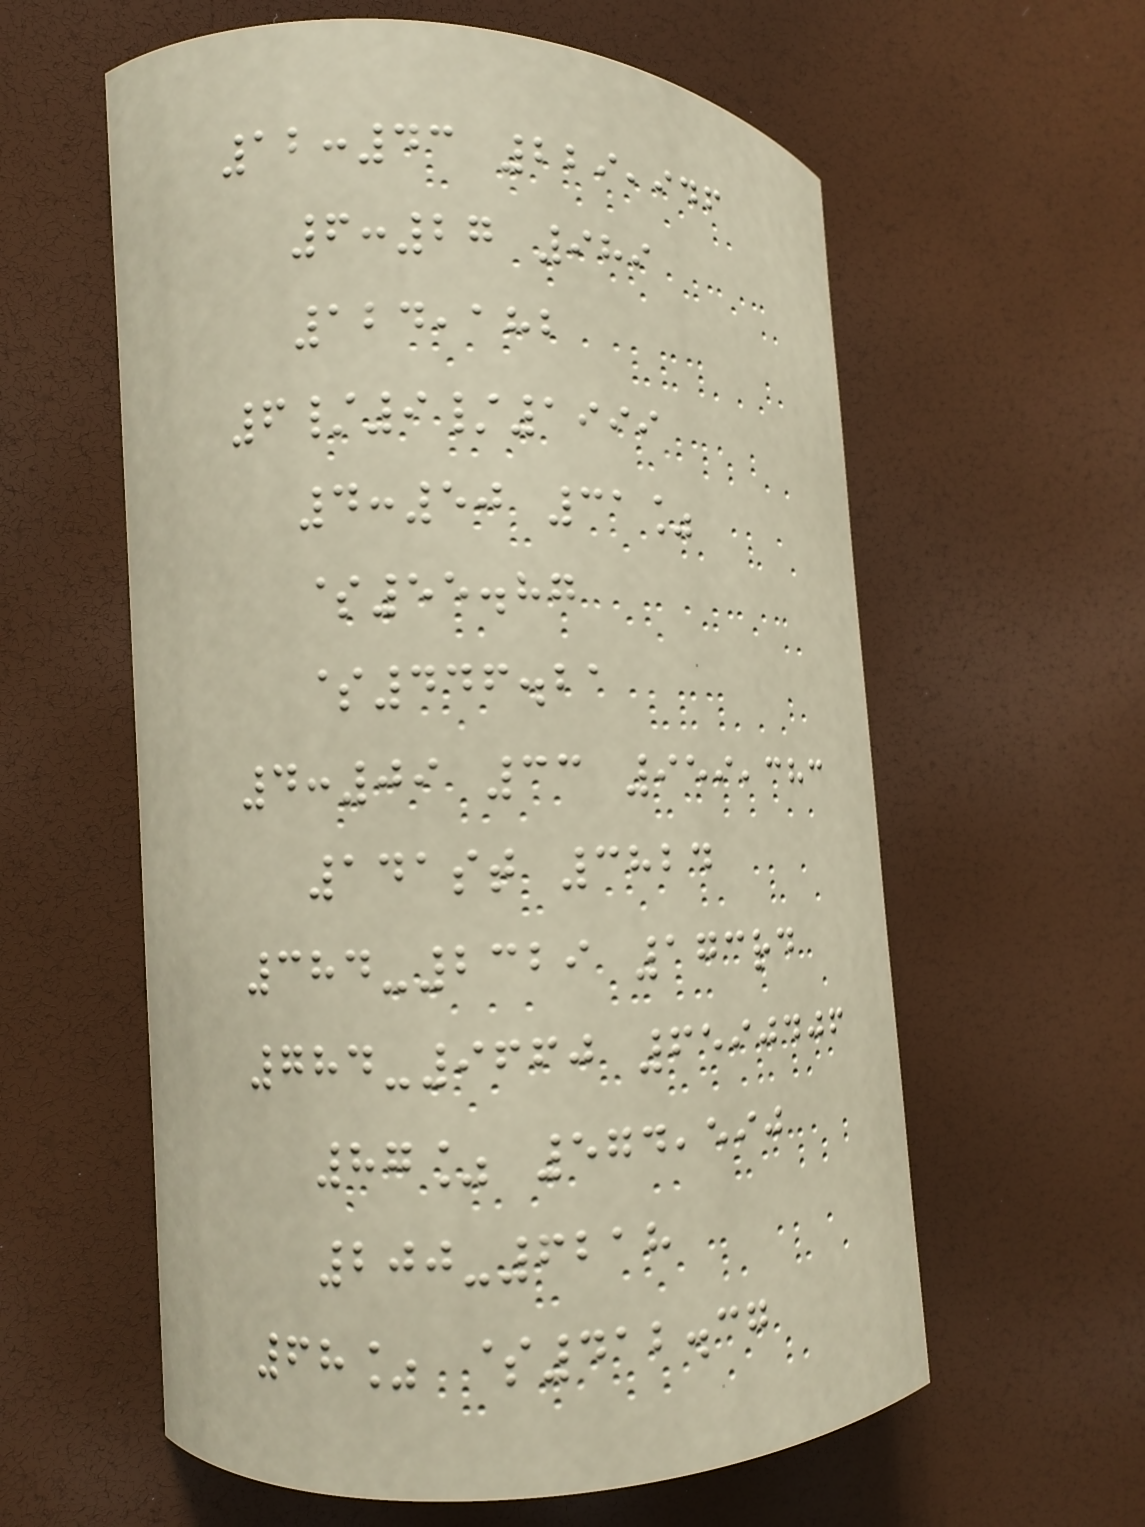12:43 229,946
6:27 989
124,182
6/9/1999
4:50 31%
$55.87
$446.21
4:09 33 959,383
141st 3824
384-2329 173rd
784-9660 6590406
87% 574,590
200-6218
68% $412.37
